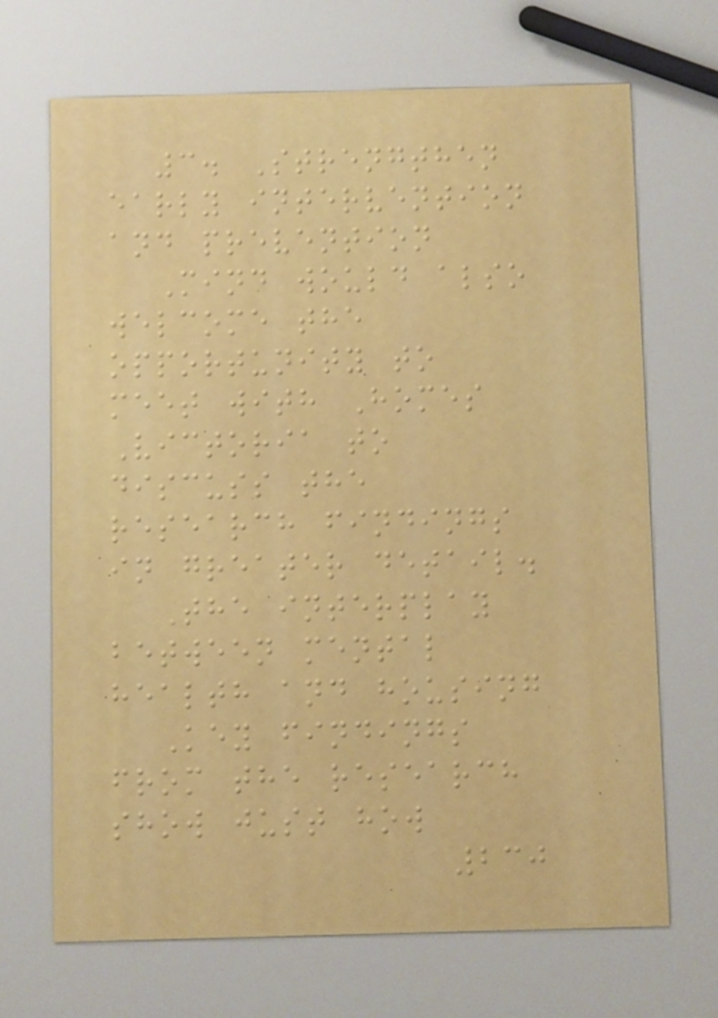3. Strengthen
early intervention
and prevention
Mind would also
welcome the
opportunity to
meet with Homes
Victoria to
discuss the
research findings
in greater detail.
The interplay
between mental
health and housing
Key findings
from the research
show just how
230
